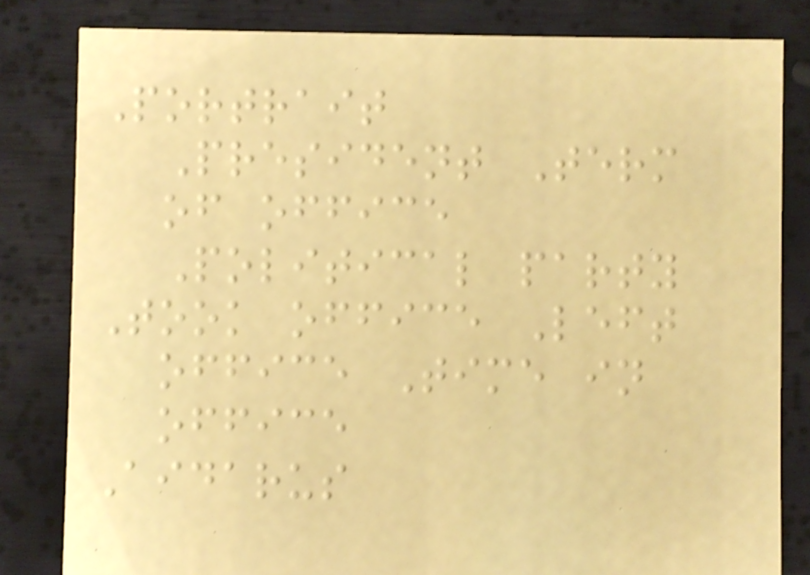Portrait
President Term
of office
Political party
Took office Left
office Time in
office
Aidarus
